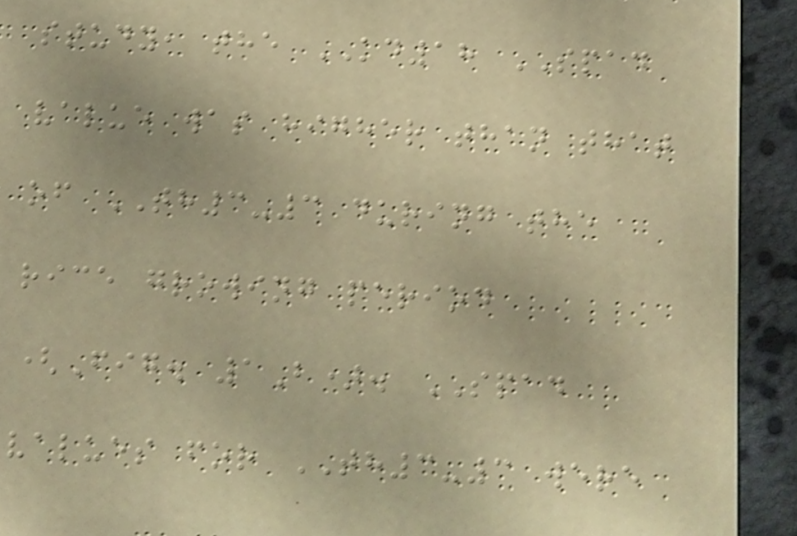study, the KD18 SPAD
value was higher than that
of TH3-3 during the
rice growing period
(Fig. 1B). SPAD
values for TH3-3 were
